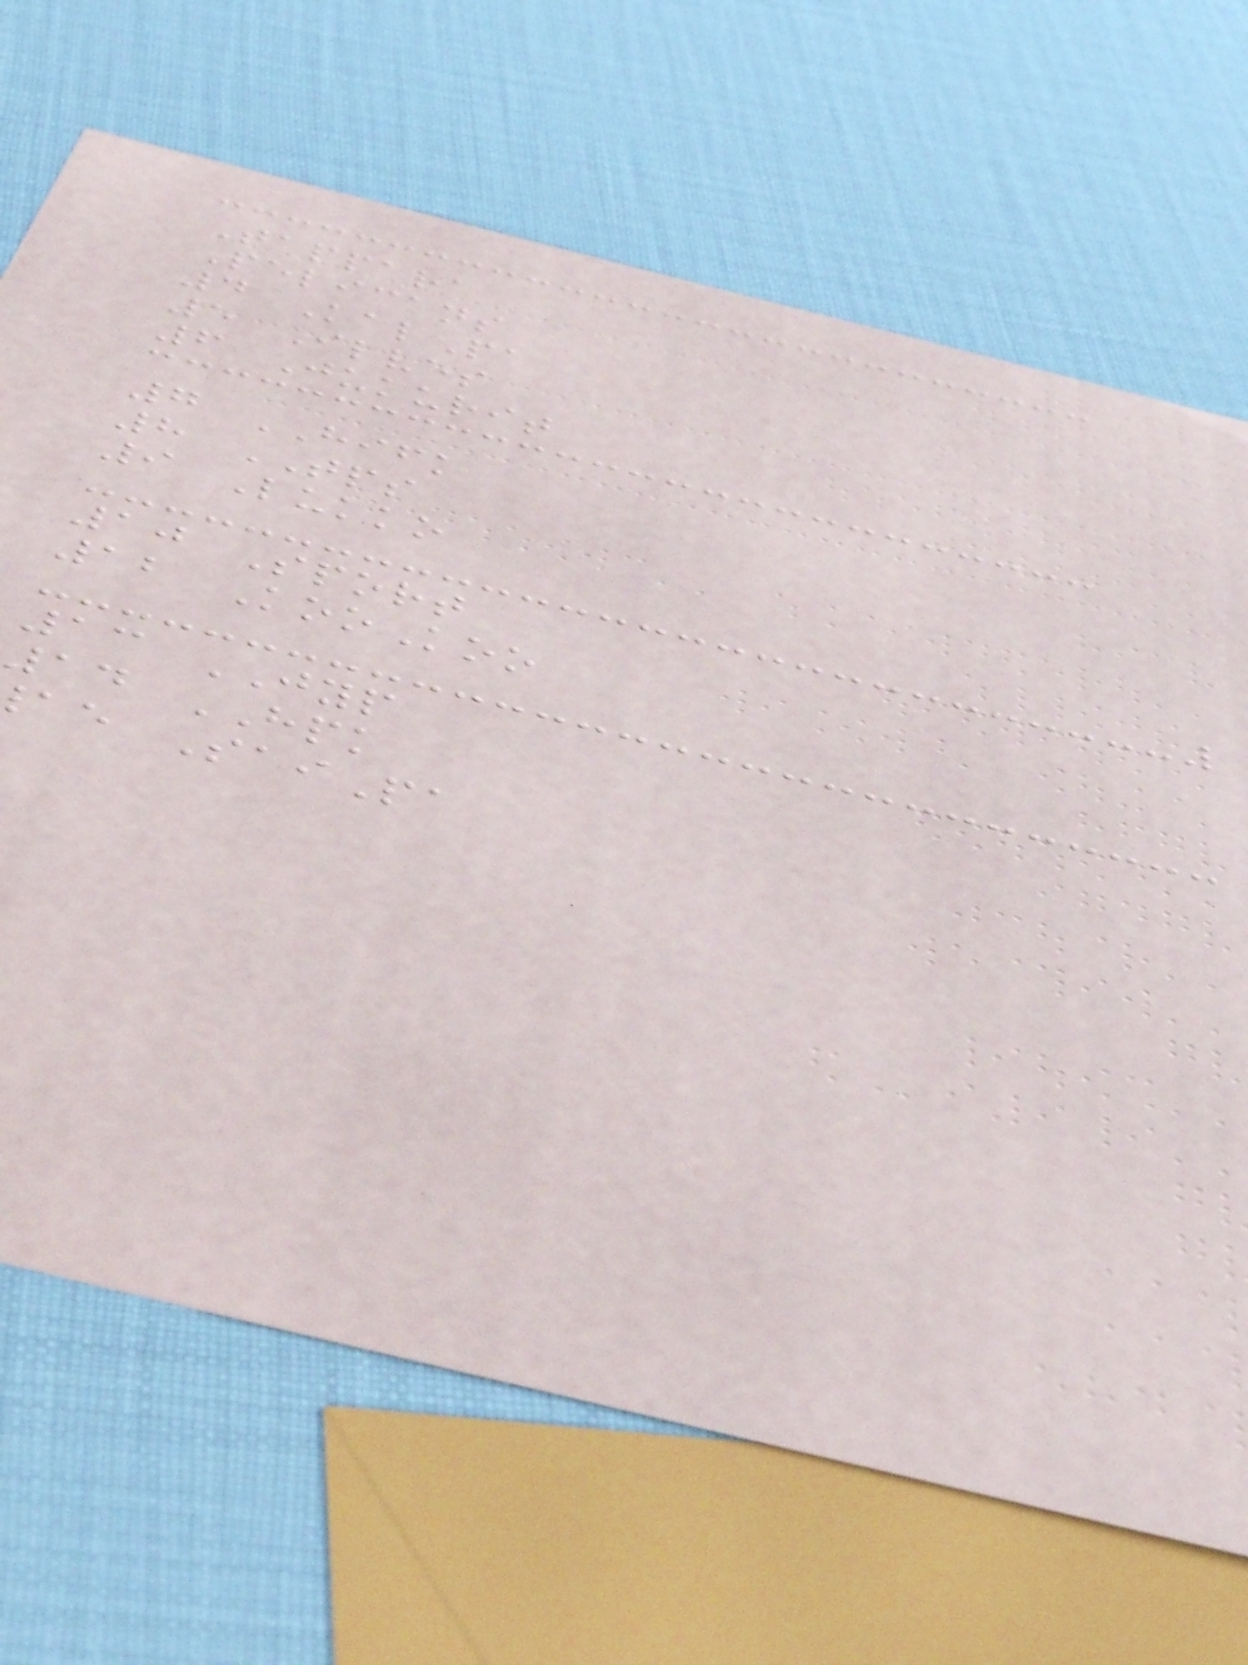Tappara
Pelicans
4 KalPa
5 Ilves
6 Jukurit
7 HIFK
8 TPS
9 Lukko
10 Sport
12 KooKoo
13 JYP
14 HPK
ae SaiPa
